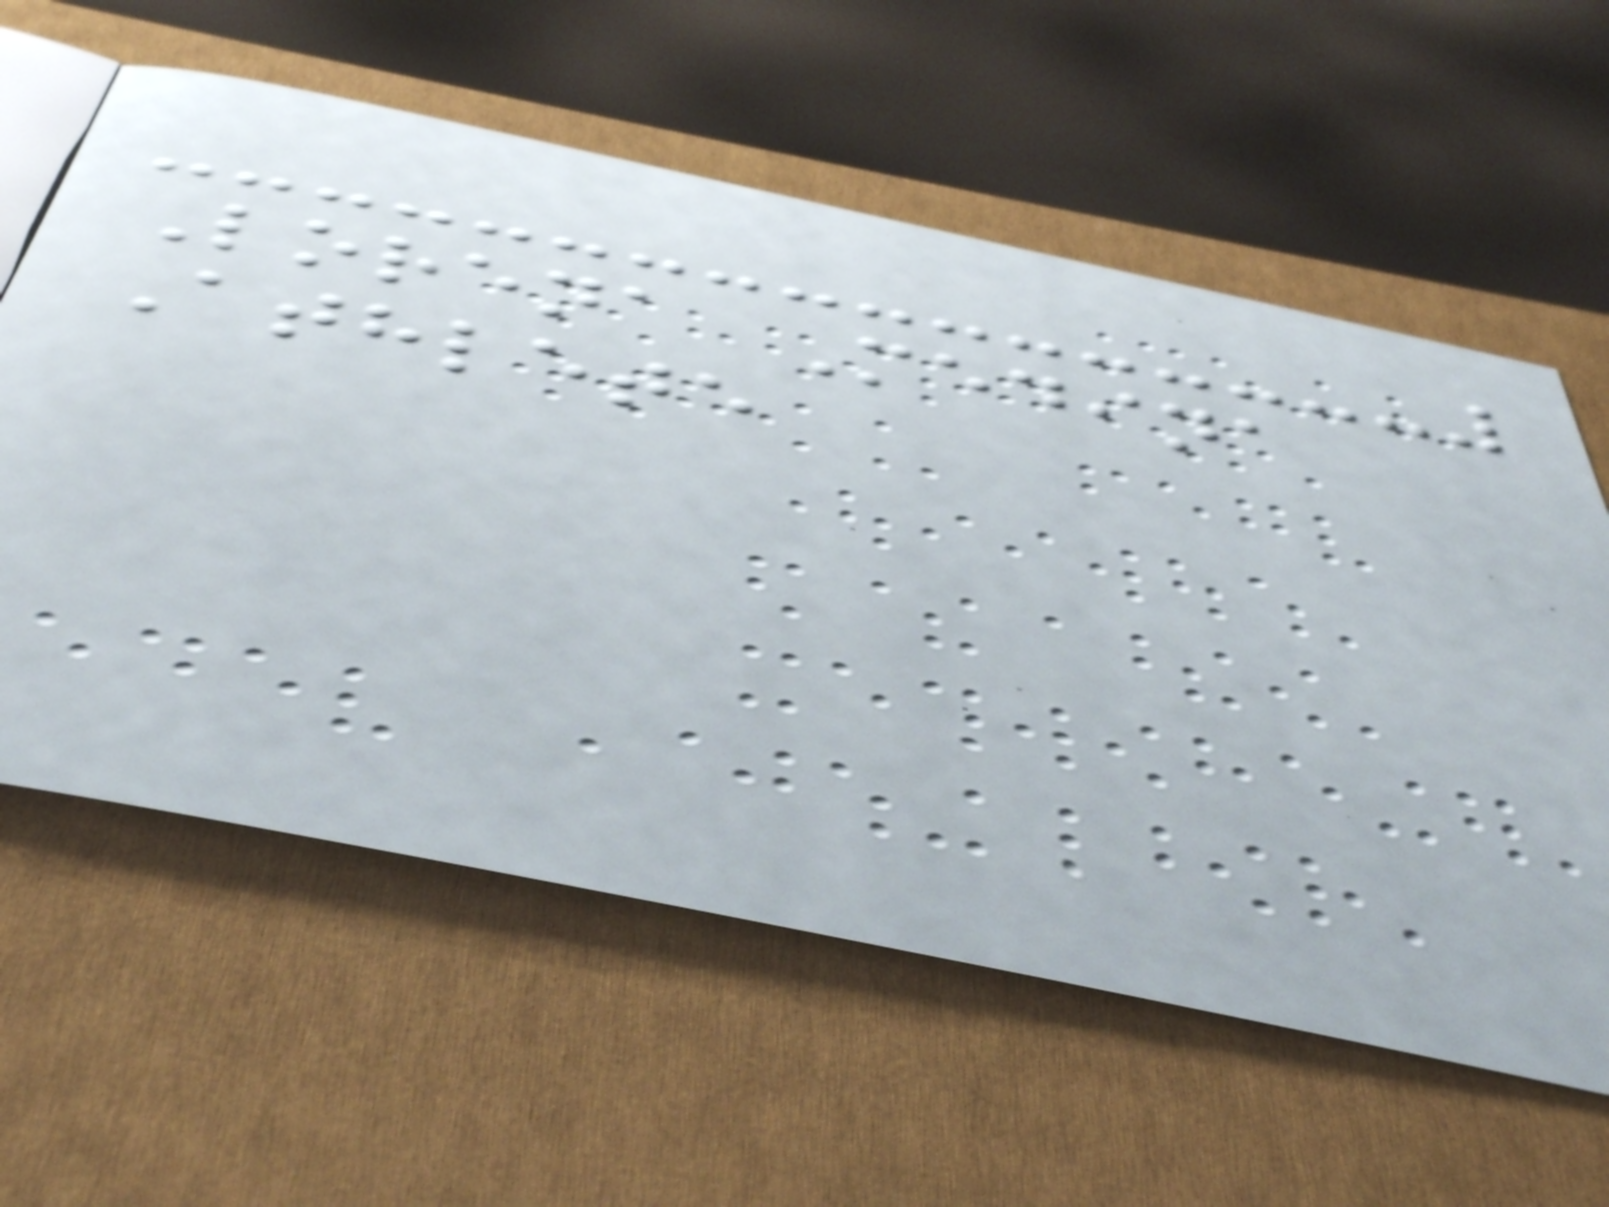Lorena Medina
Athlete
